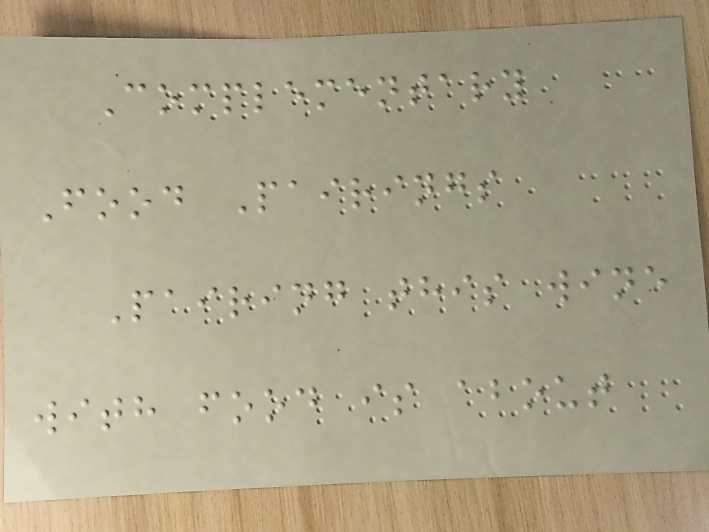Complementary
Food Pairings
Pairing this wine
with food is about
